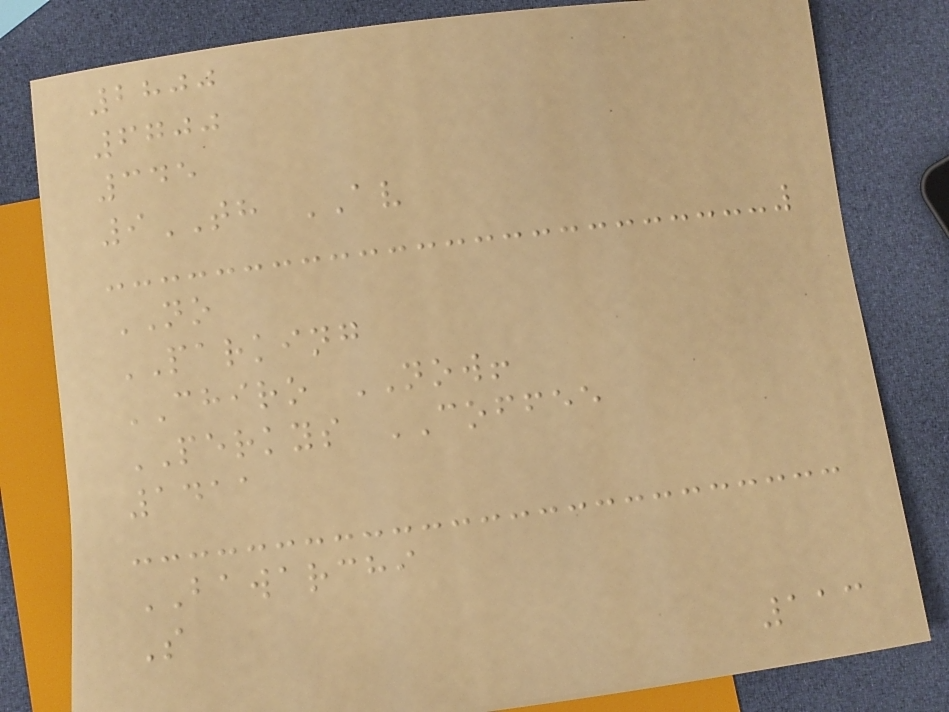2800
6700
345
9TH AV
NO
PARKING
CHIRO NOW!
PERKYS COFFEE
1411
BAWARCHI
S
113
